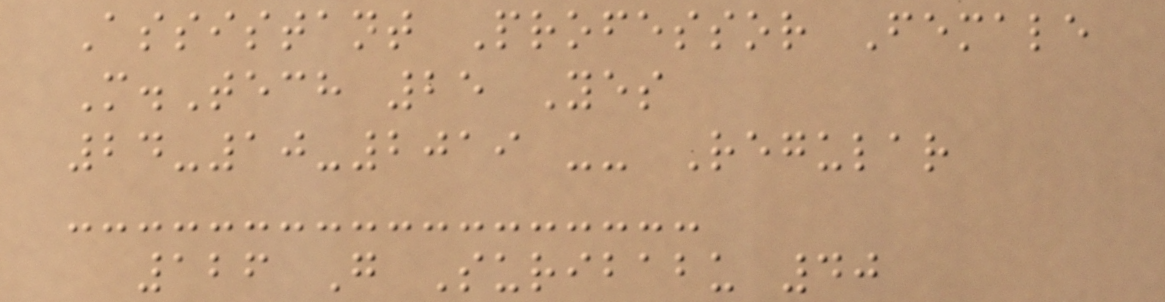Assistant Professor Female
M.Tech 25 Yes
24-10-2019 -- Regular
126 G Suribabu 40
